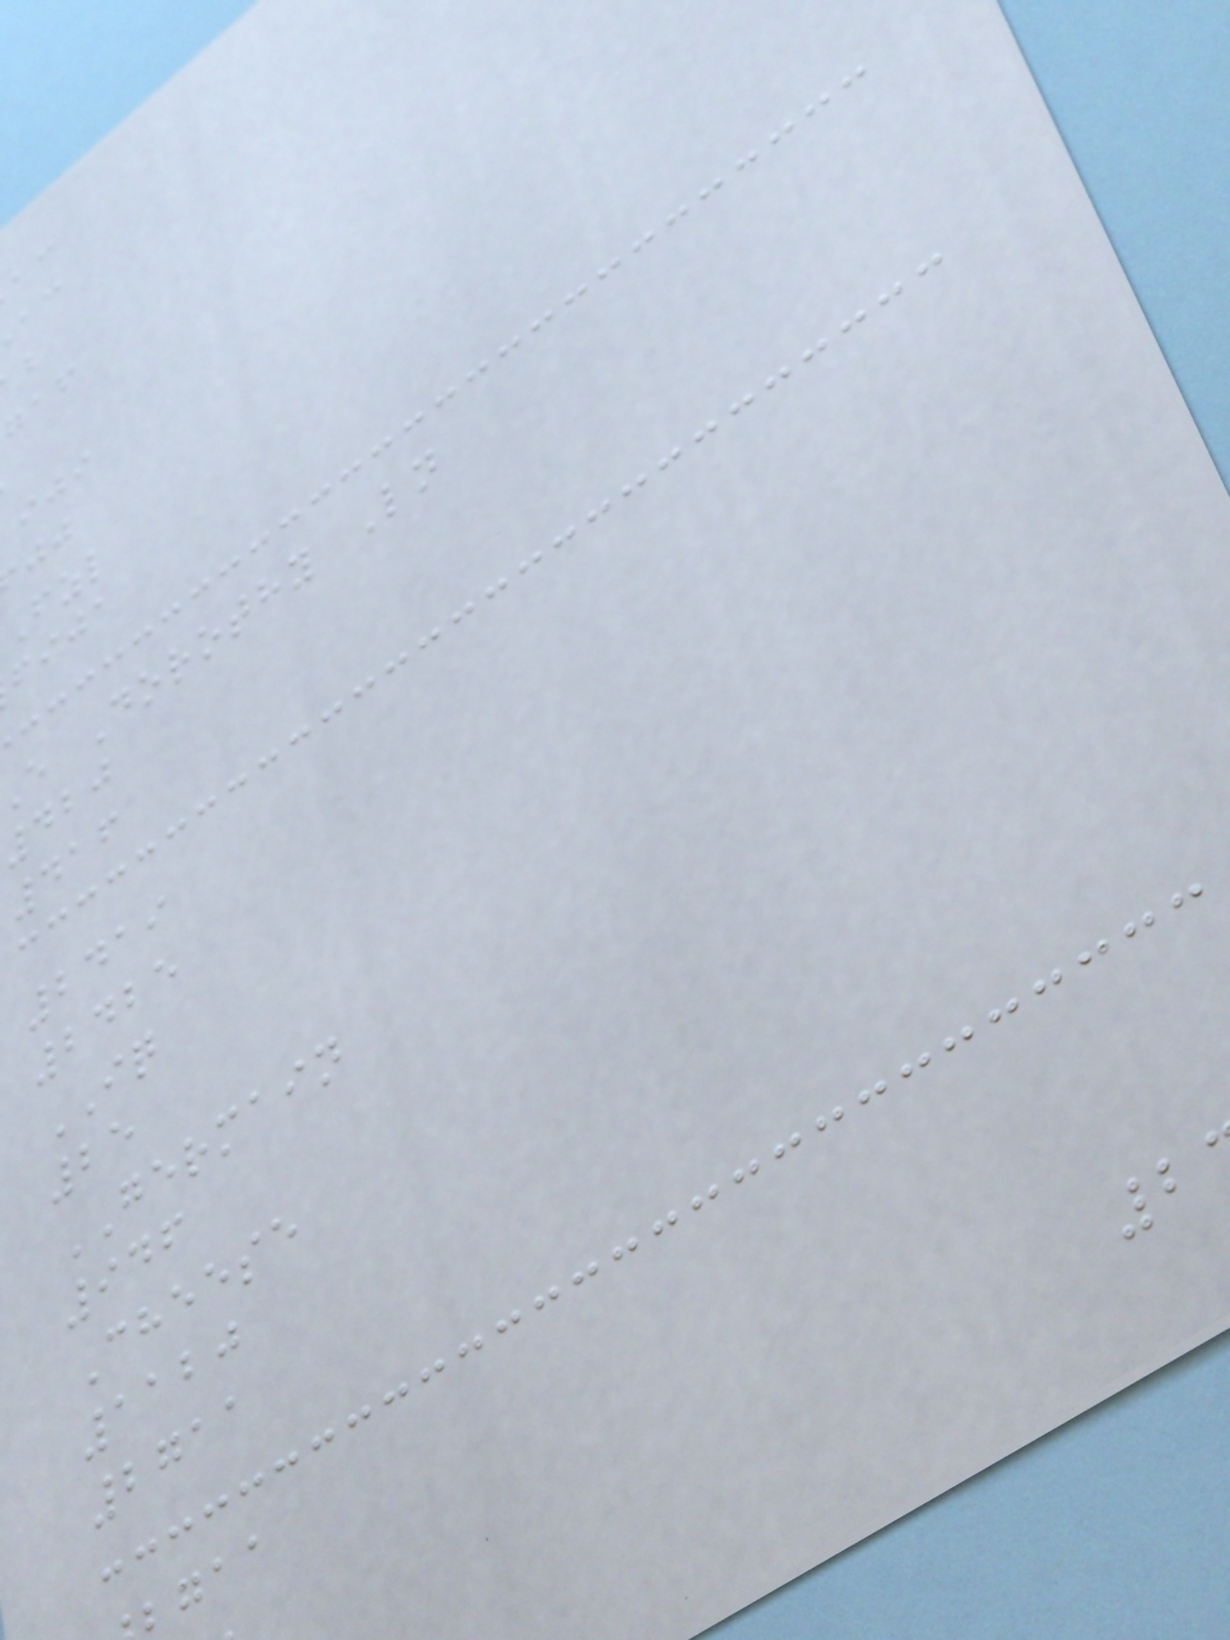fija
e Dorothy Ln
420
416
2419
2425
IQ
25
GERMAIN
946
Cheese
1120
2711
